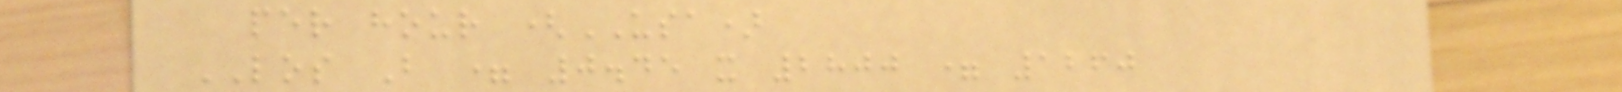per hour (USA)
LOS B = 0.45 x 2800 = 1260
